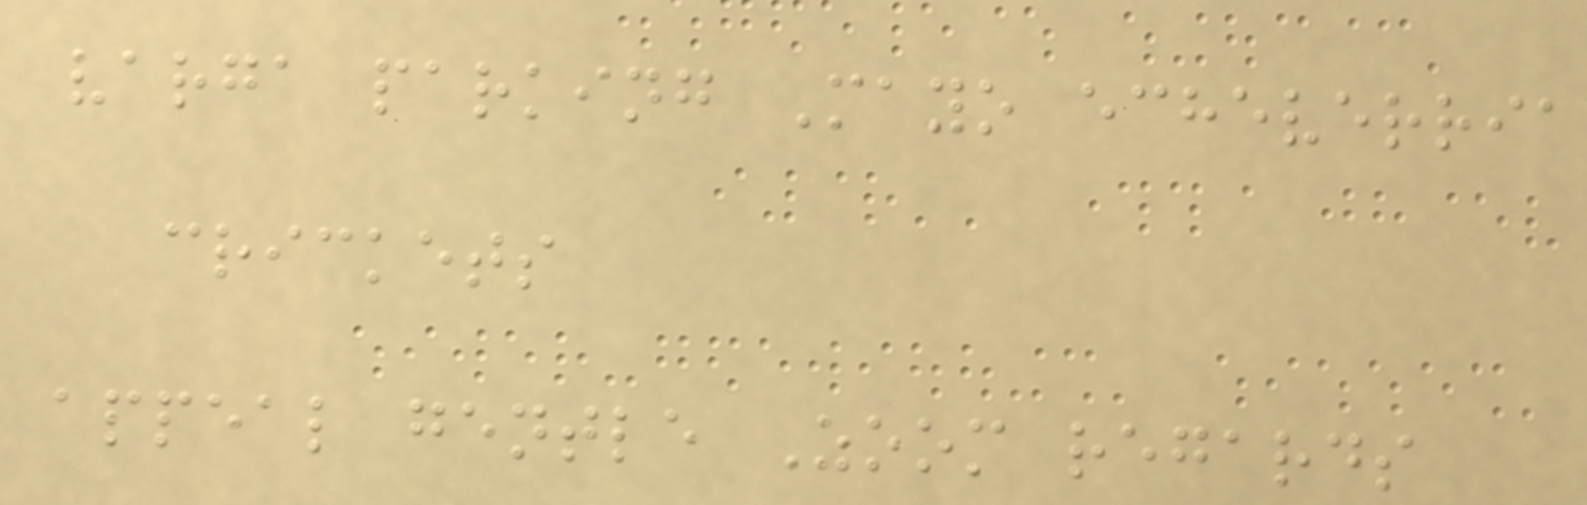varga parking Mayo echeverria
crickets
appeal gentle Zoom regards
